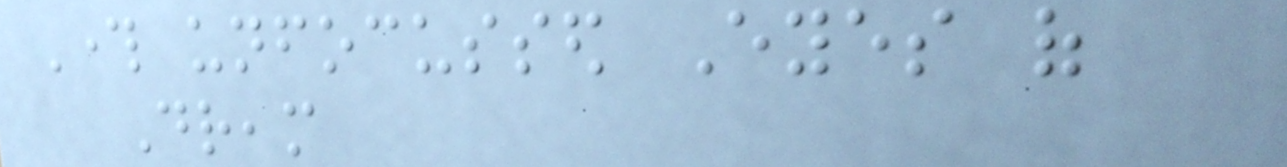Through unfocussed Eyes of
Dream
